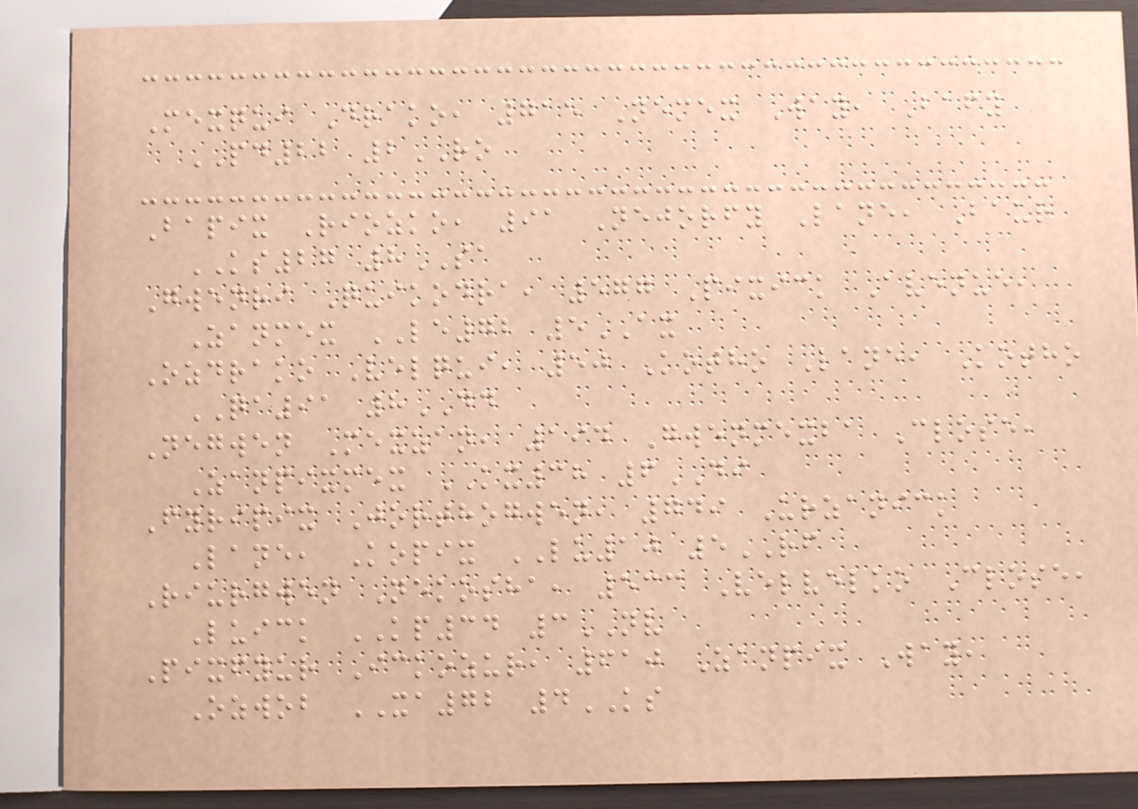Mexqui Drako, 715 Nemex Way, Bafy
PD22 2RO
Bapix Riozko, 91 Nejorfy Lane, Baur
KS27 8SA
Gwenri Quikodra, 577 Pixick Avenue,
Zanmex LE72 5AX
Ozdrako Velqui, 50 Kotho Lane, Kotho
QA91 8DD
Negwen Mexzan, 194 Gwenmexba Close,
Zanpixmex KX38 6DI
Fyripix Jorthogwen, 749 Urzanick
Lane, Kopix LU10 5RF
Riurgwen Nekosha, 533 Velvelko Close,
Luick KP34 3NV
Pixfyur Ickozur, 610 Zanpix Way,
Ozwob XA72 4KS
